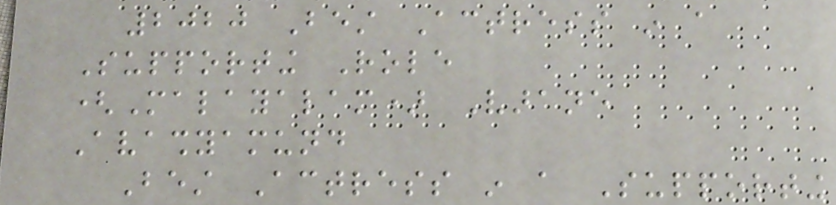2020 Best Actress in a
Supporting Role
(Malayalam) Varane
Avashyamund
Best Actress in a Supporting
